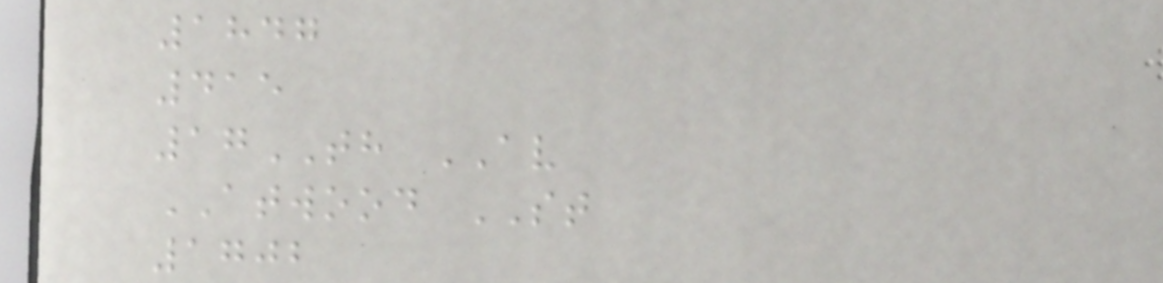1847
415
17TH AV
ATWOOD ST
1702
